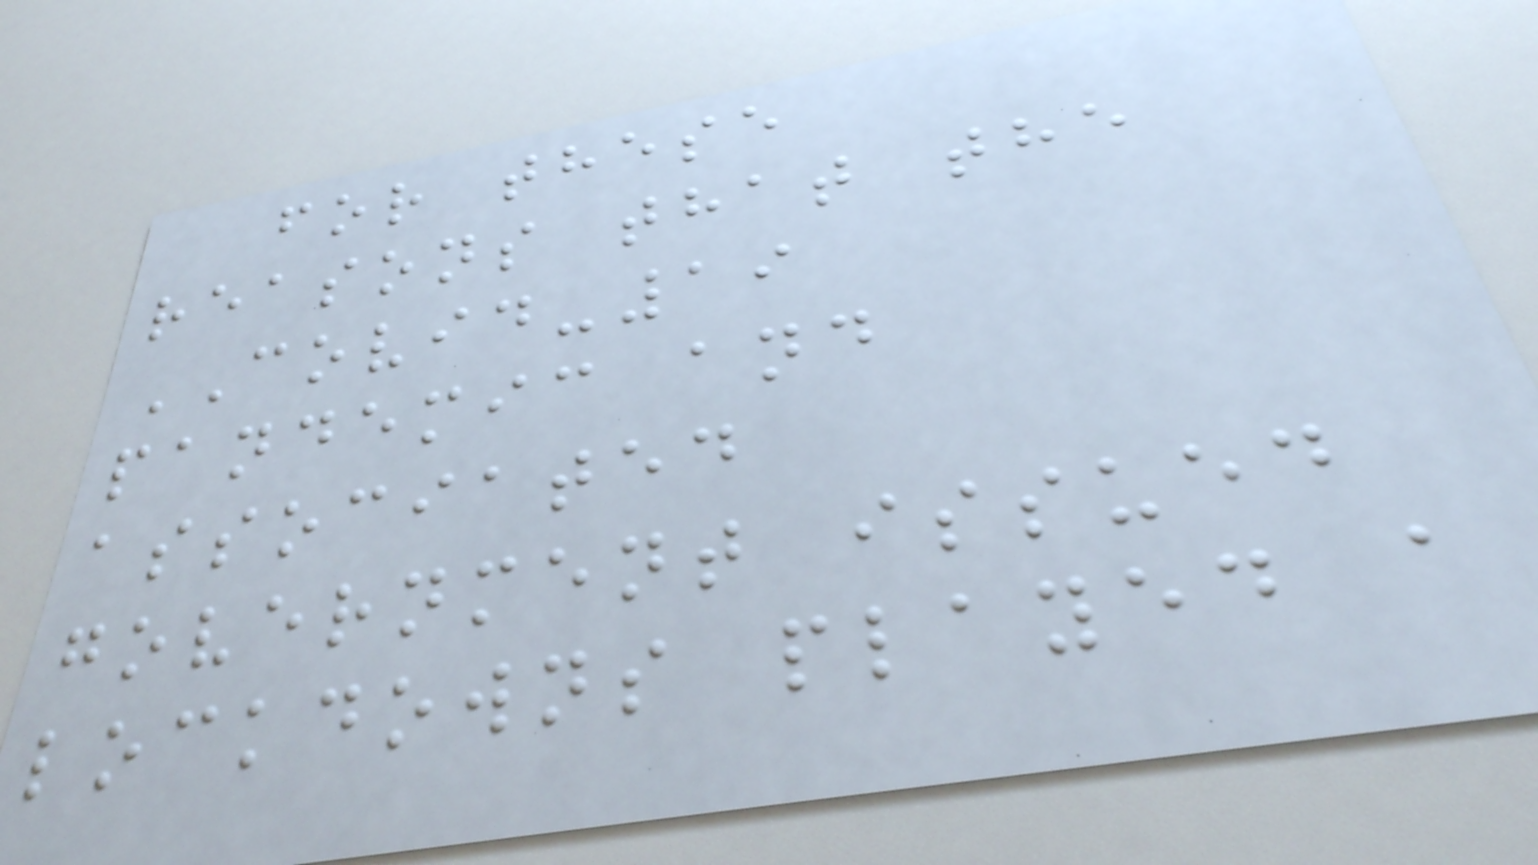for these
reasons that the
COVID-19
pandemic and
associated
government issued
lockdowns played a
